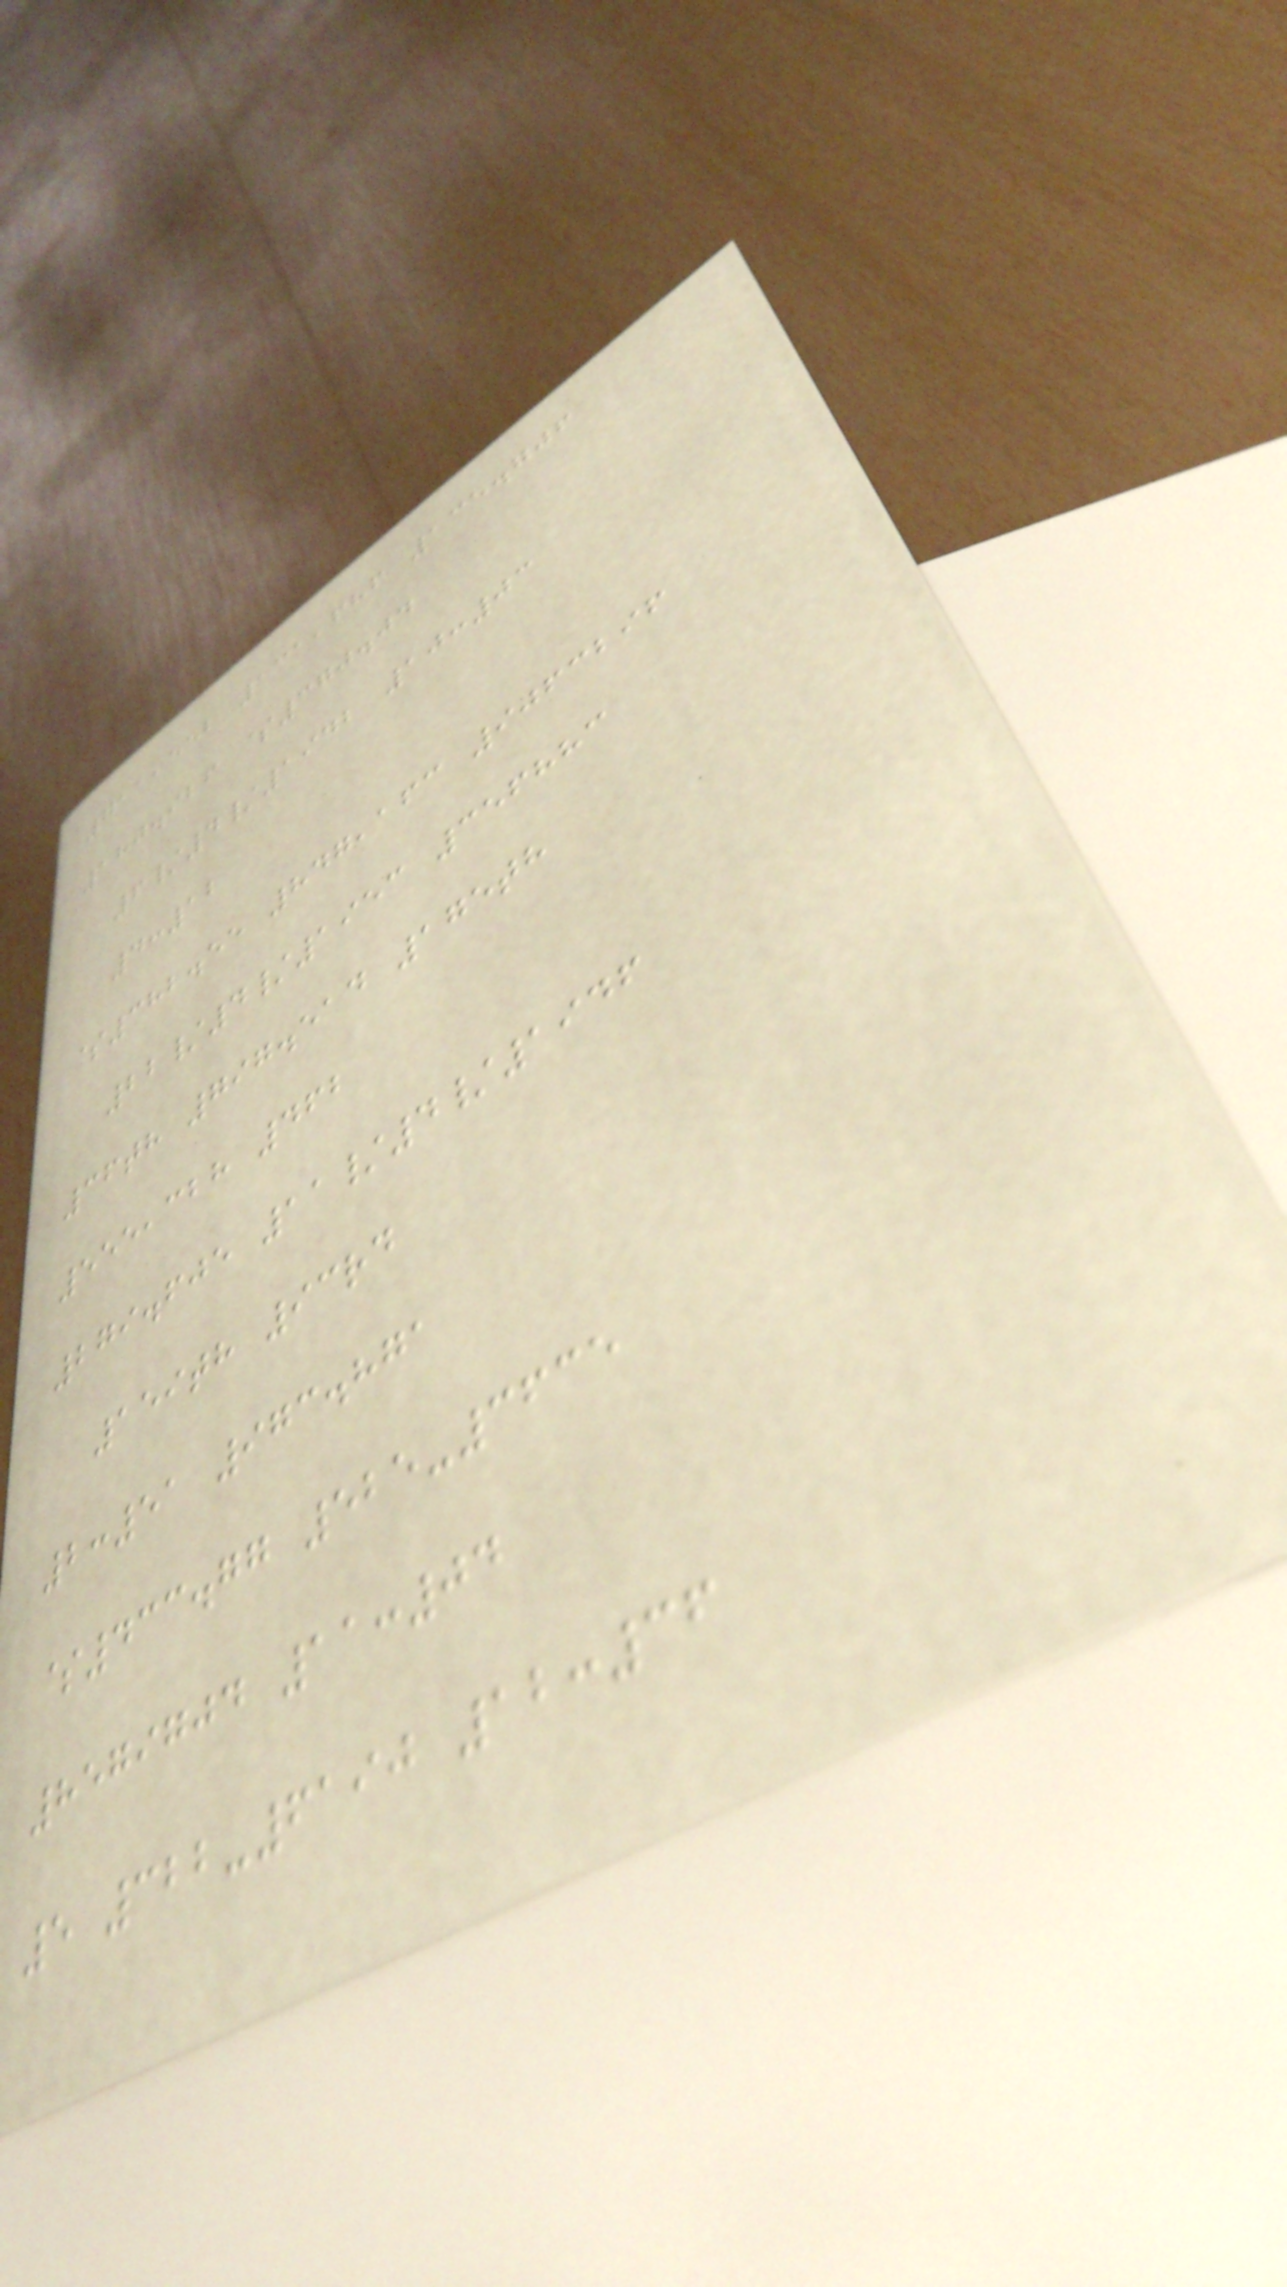711,552 131,686 135.706
180.926 $370.04
6/4/1942 10:03
4:12
$382.55 847,163 9063296
22/4/1953 356883
36th 797.514 175th
555,328 462
279.605 11/4/1946
159th 93rd
2:51 973.871
$433.77 525-3635
8579704 11:04
5 322-6190 12:36
